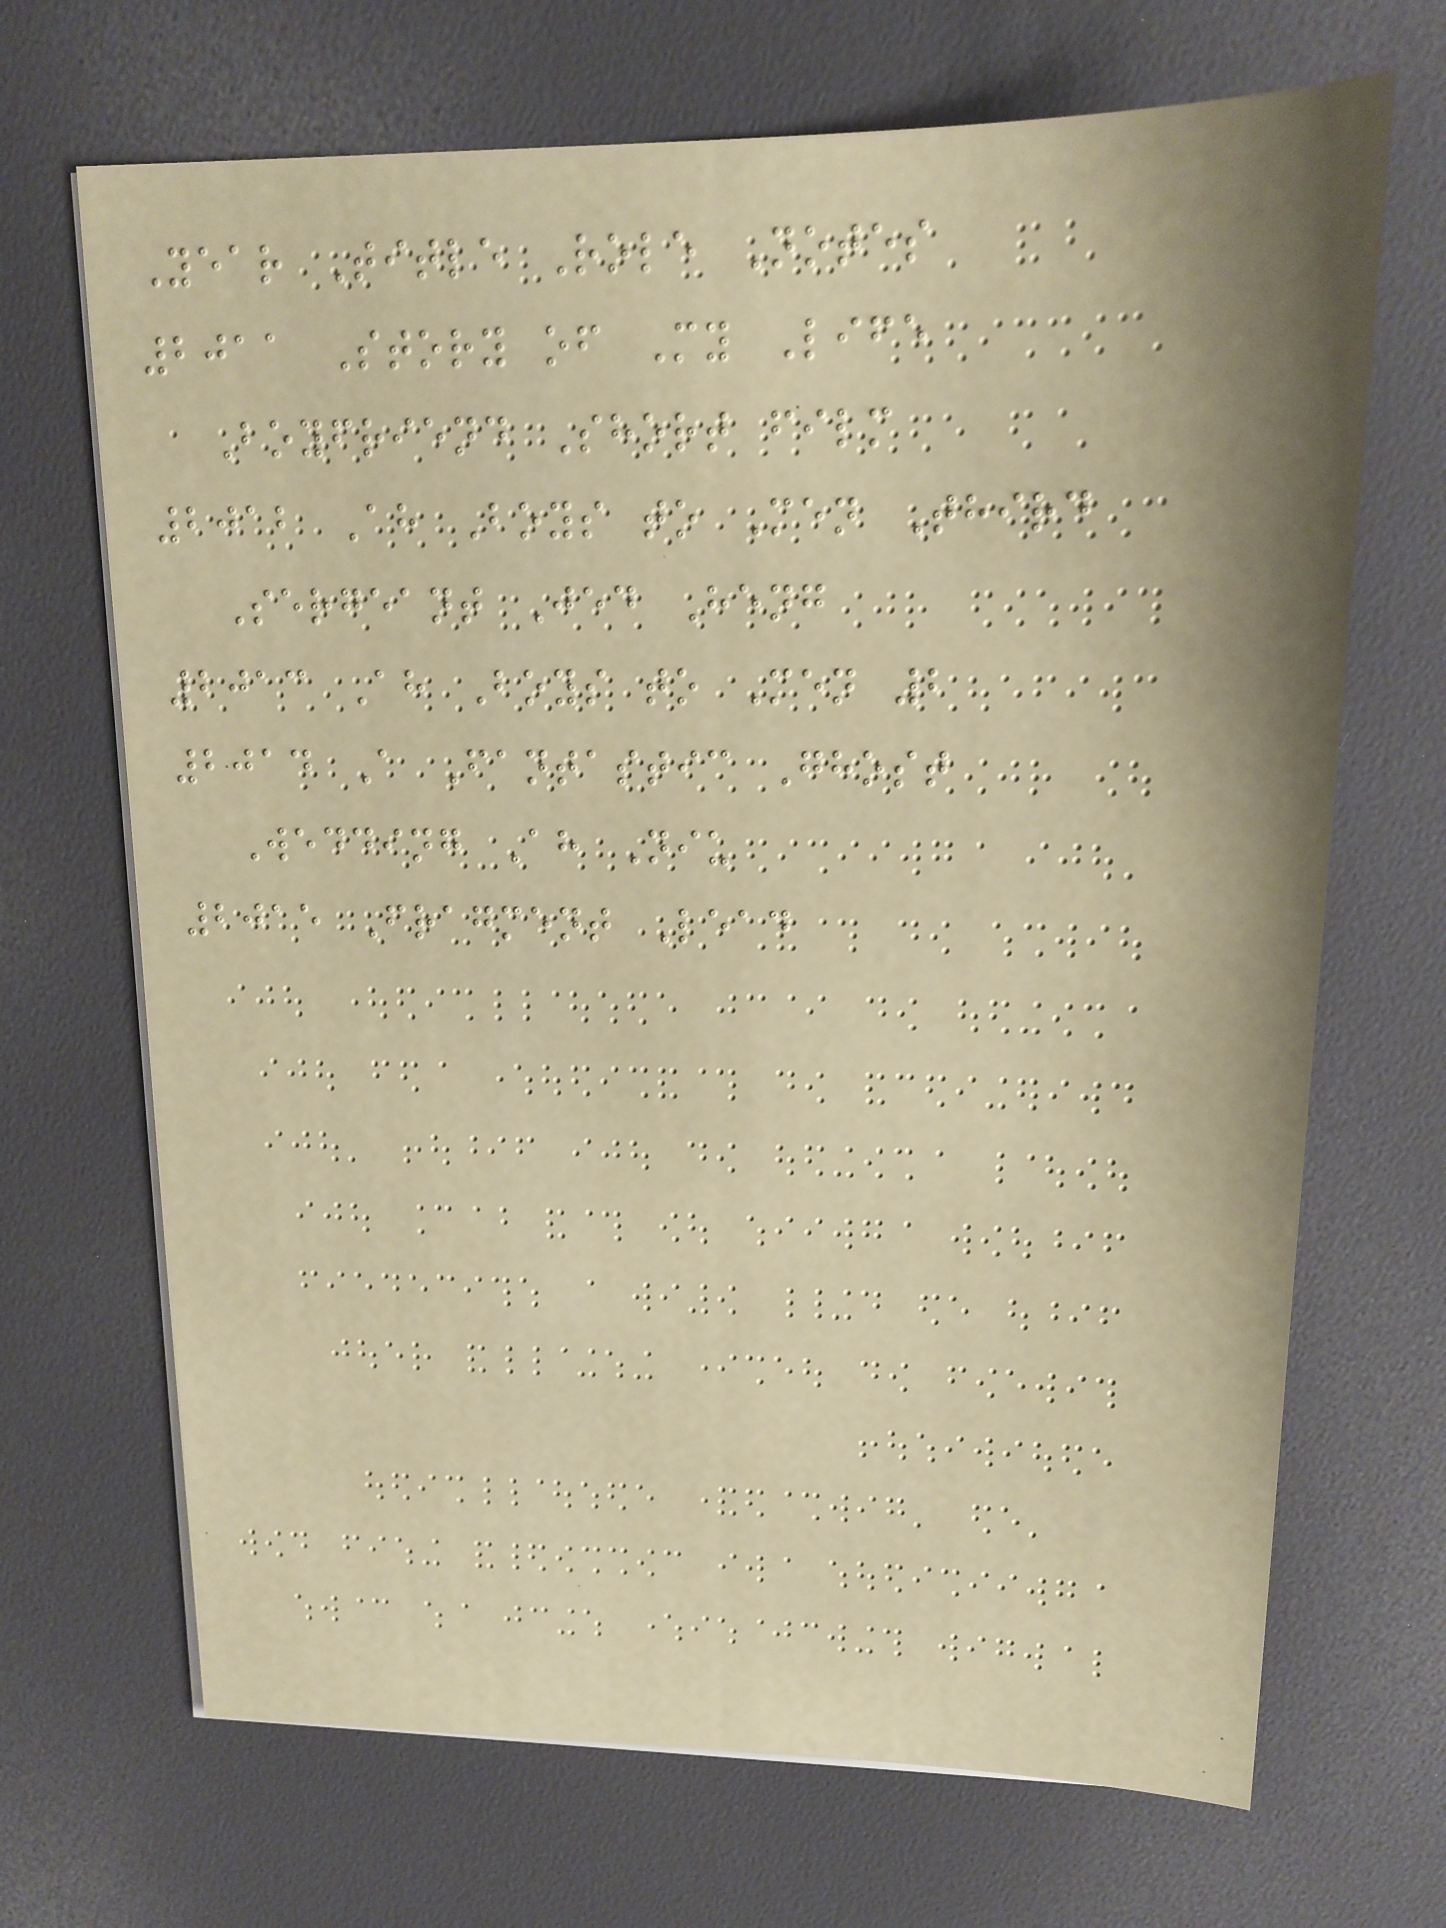Year Title Role Notes
2011 Story of My Life
Boyfriend Short film
2012 Ah Boys to Men Third
Sergeant Jed Heng
2013 Ah Boys to Men 2
2014 A Fantastic Ghost
Wedding Ah Niu
2015 Fragment Lead
